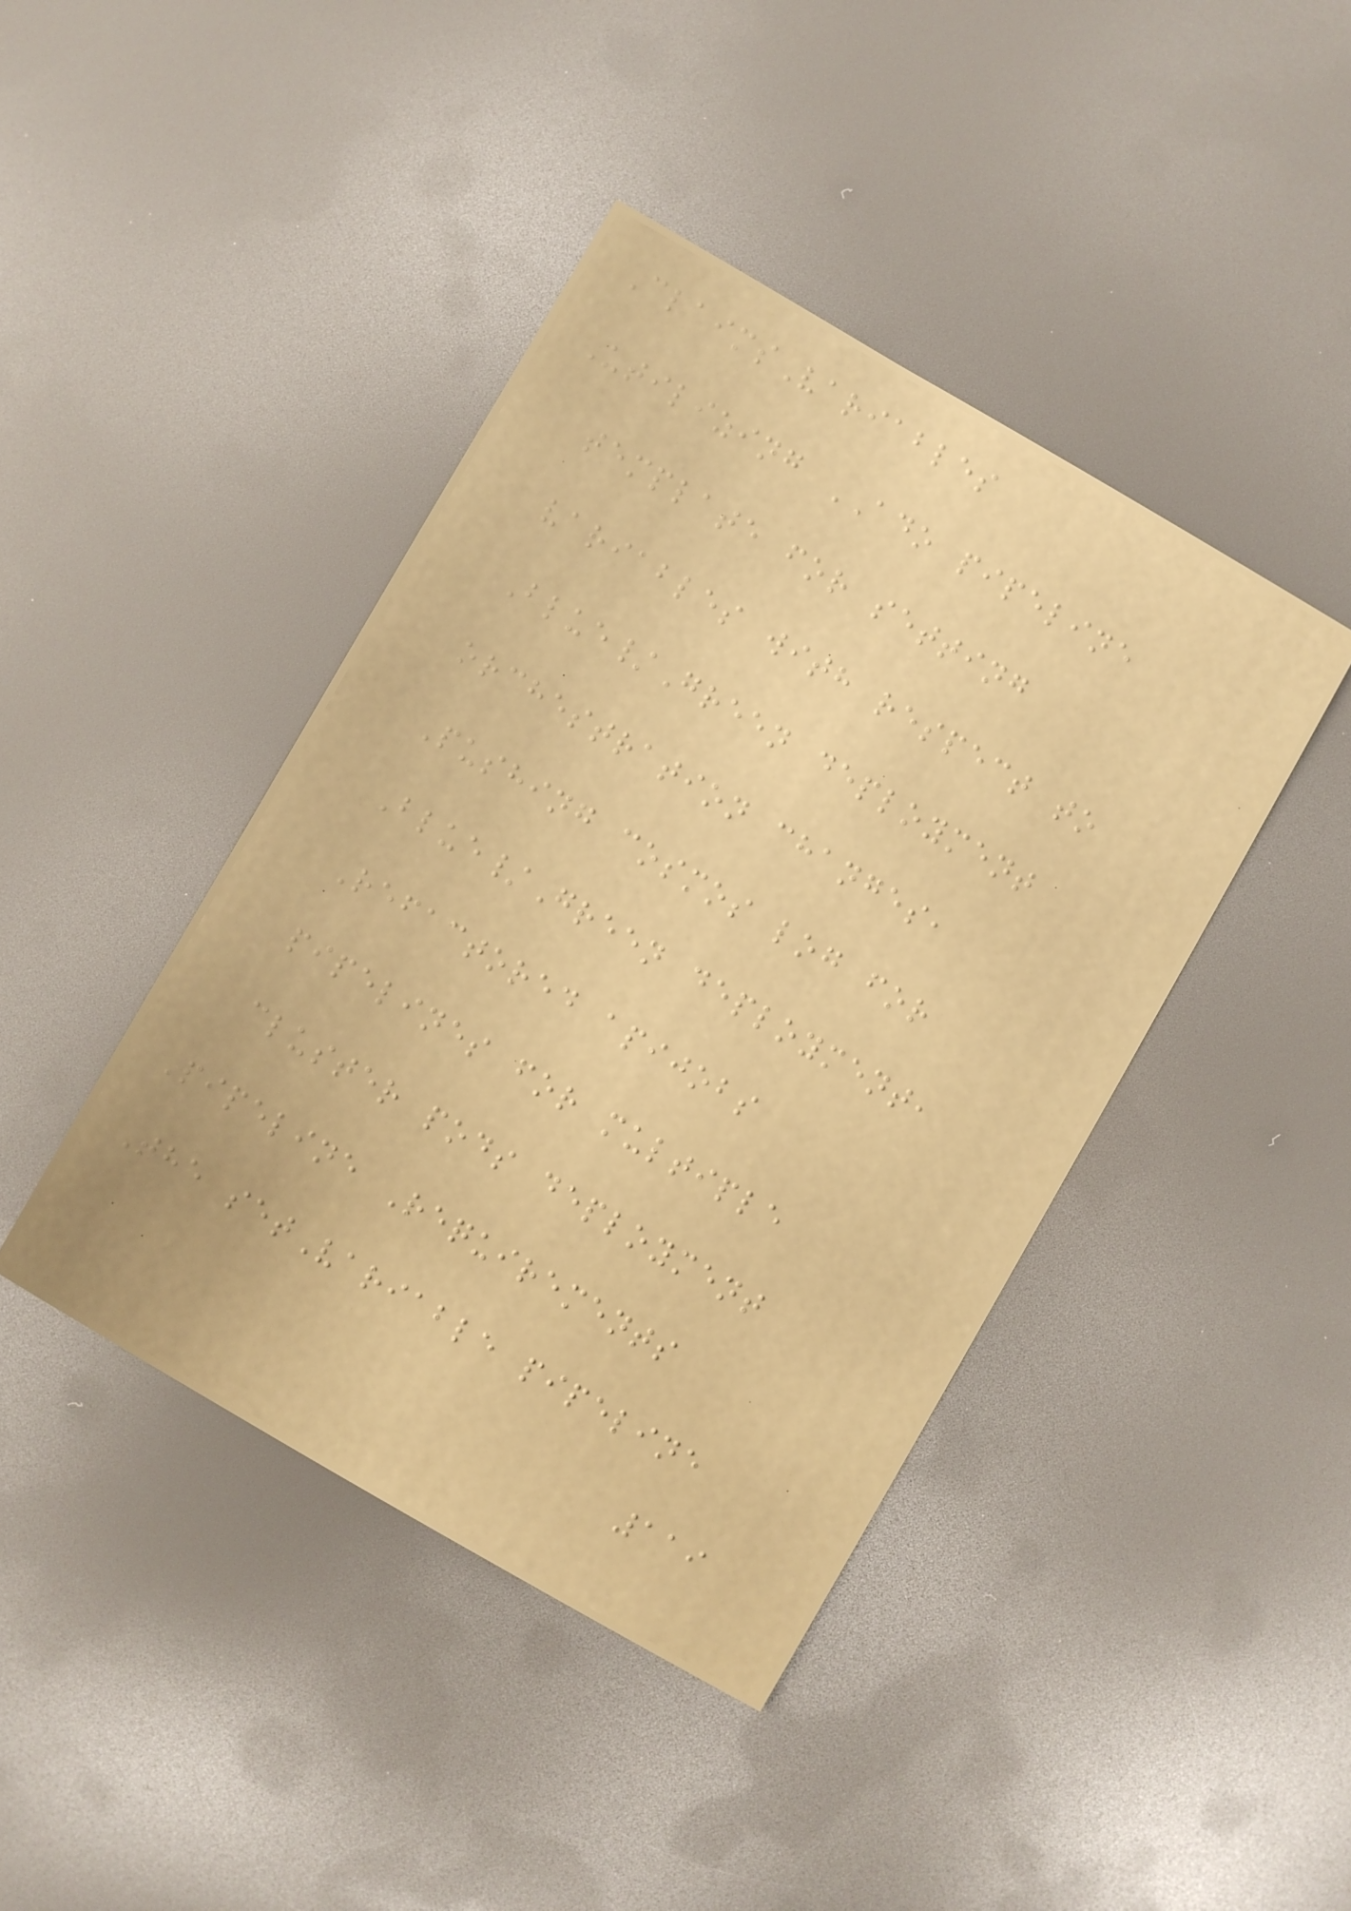ClaimsVariables
Utilizing ADO pipeline
template for setting
variables with respect to
Blue/Green deployment
orchestration changes,
Pushing cosmos log for
Blue/Green deployment,
Refactored apijobs
pipelines for multiple
cluster pods deployment
Pipeline Requirements
The setVariable pipeline
119
